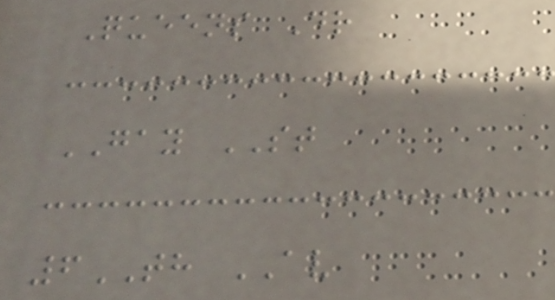Queens Dr
GAY ST
6TH AV
